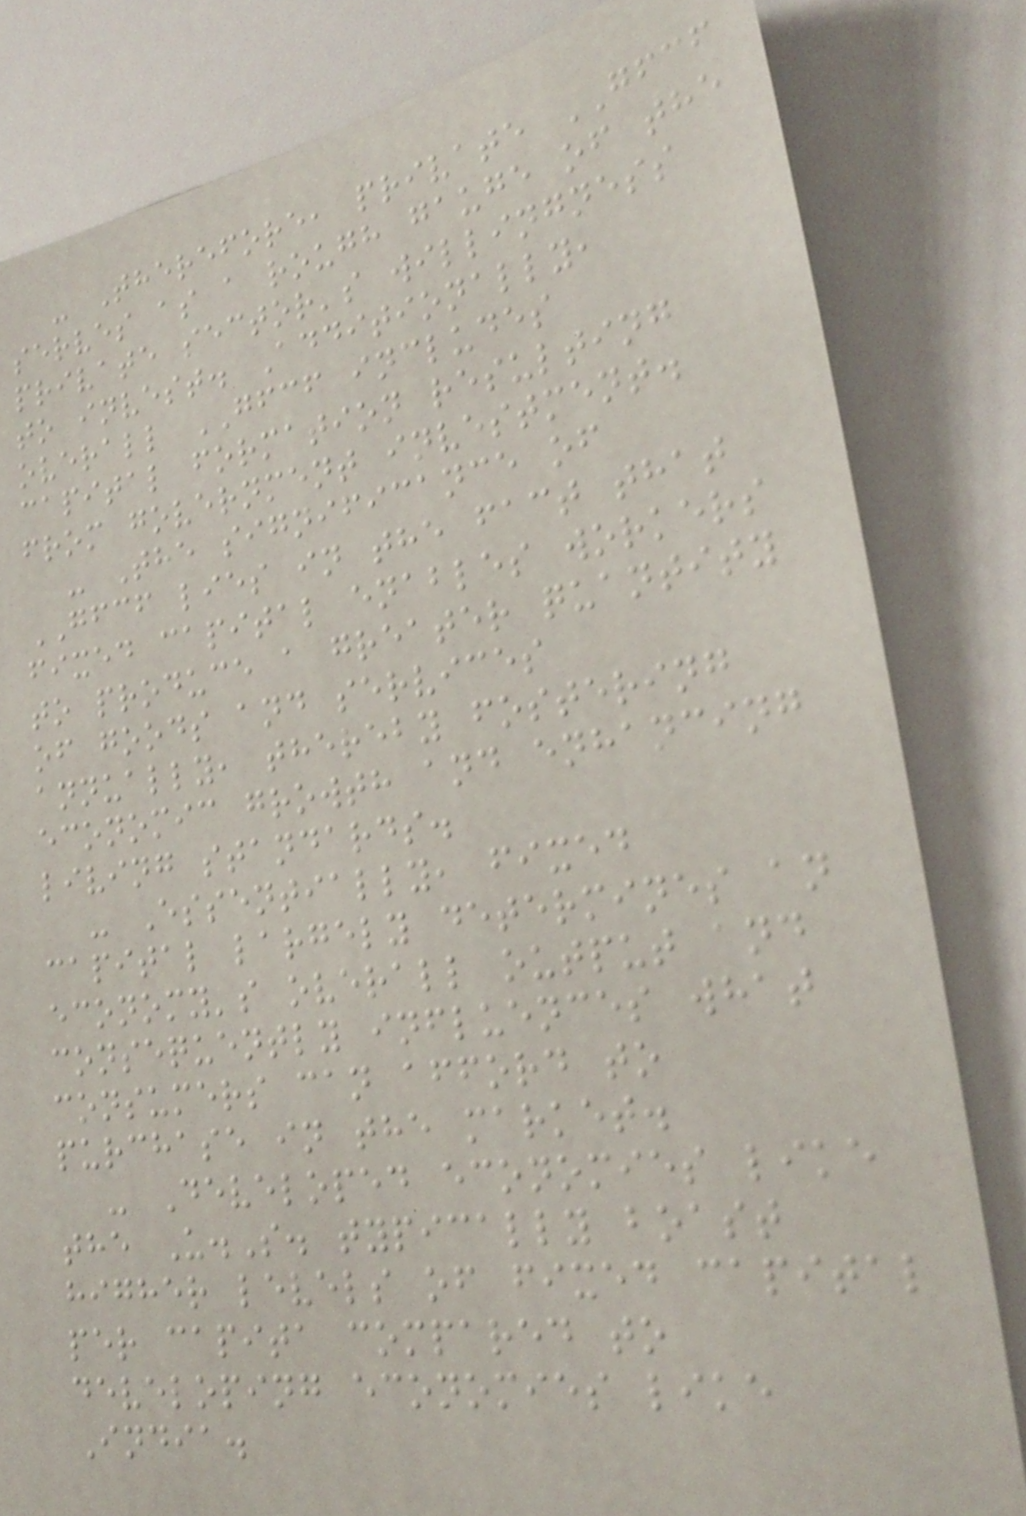- Therefore, private GFCF
serves as a rough gauge of the
private sector's willingness
to invest. Additionally,
overall GFCF includes
capital formation resulting
from government investment.
- The significance of
GFCF lies in the fact that
fixed capital enables workers
to produce a greater quantity
of goods and services
annually, thereby fostering
economic growth and enhancing
living standards.
- Essentially, fixed
capital largely determines an
economy's overall output and
consequently influences what
consumers can afford to
purchase in the market.
- Developed economies like
the U.S. typically boast
higher levels of fixed capital
per capita compared to
developing economies like
India.
